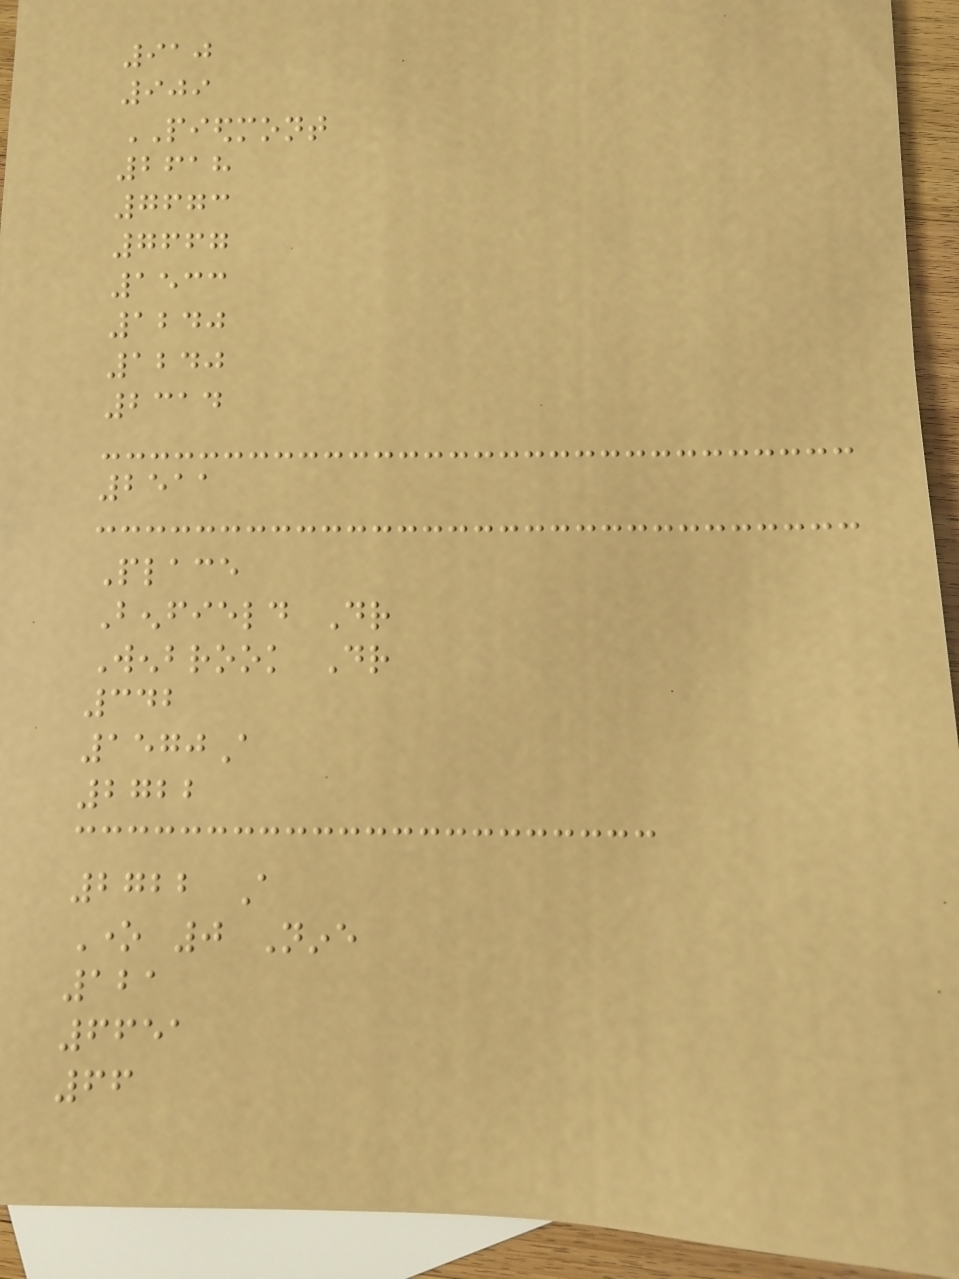910
909
PIEDMONT
2618
7673
7667
1533
1240
1240
2314
2511
Place
Benfield Dr
Wenbrook Dr
342
1570A
2722
2722 A
One 0 Nine
121
6651
66
